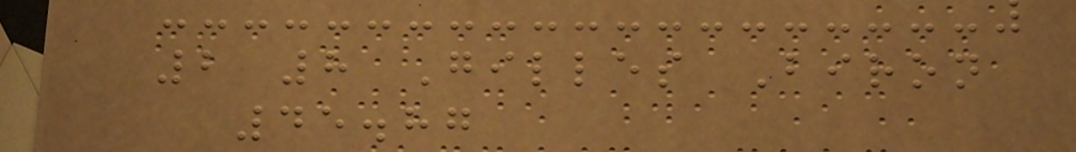2 8 Gilles Biron
45.87
